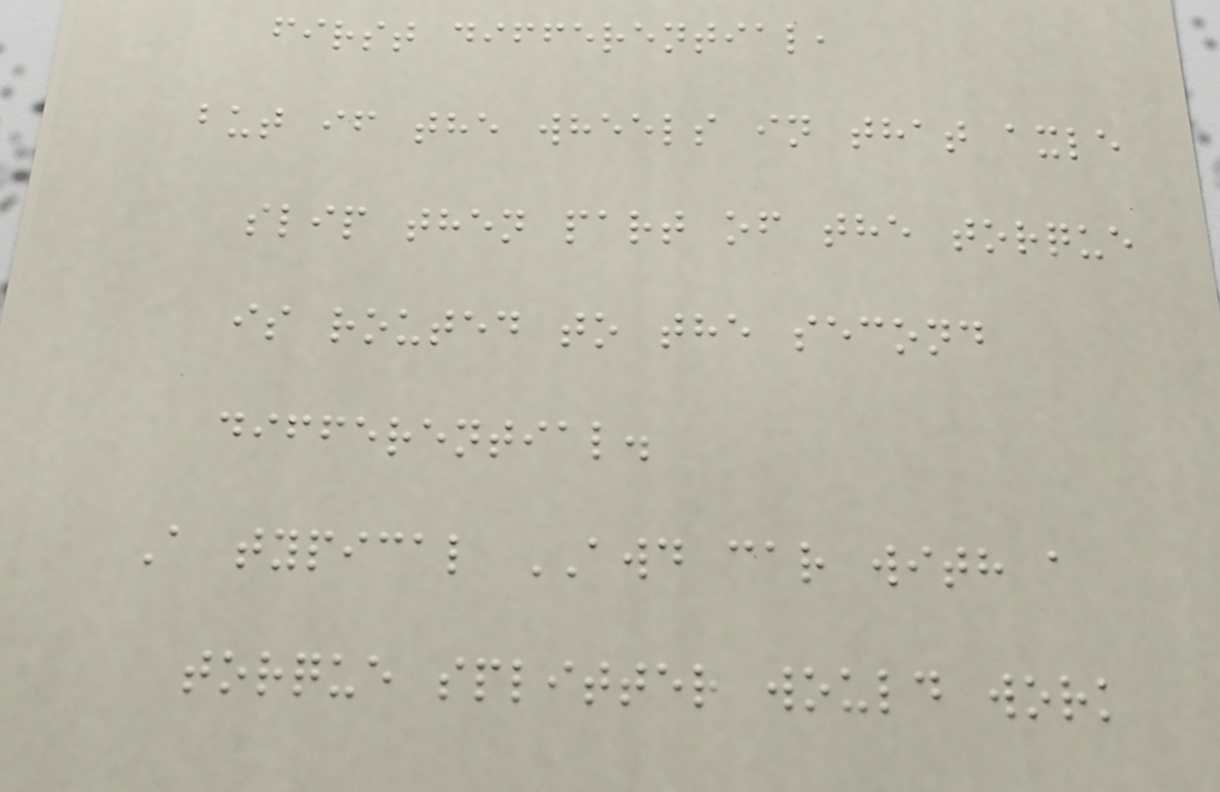first differential,
but if the wheels in that axle
slip then part of the torque
is routed to the second
differential.
A typical AWD car with a
torque splitter would work
